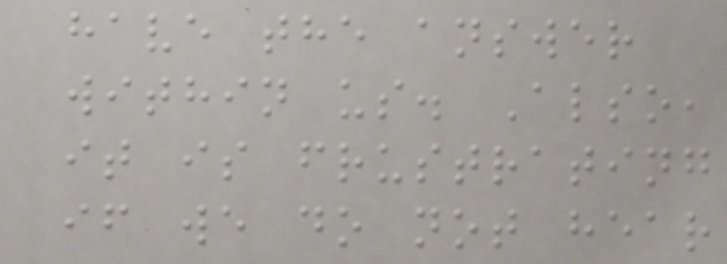have the answer
within us. Also,
it is frustrating
if we do not hear
